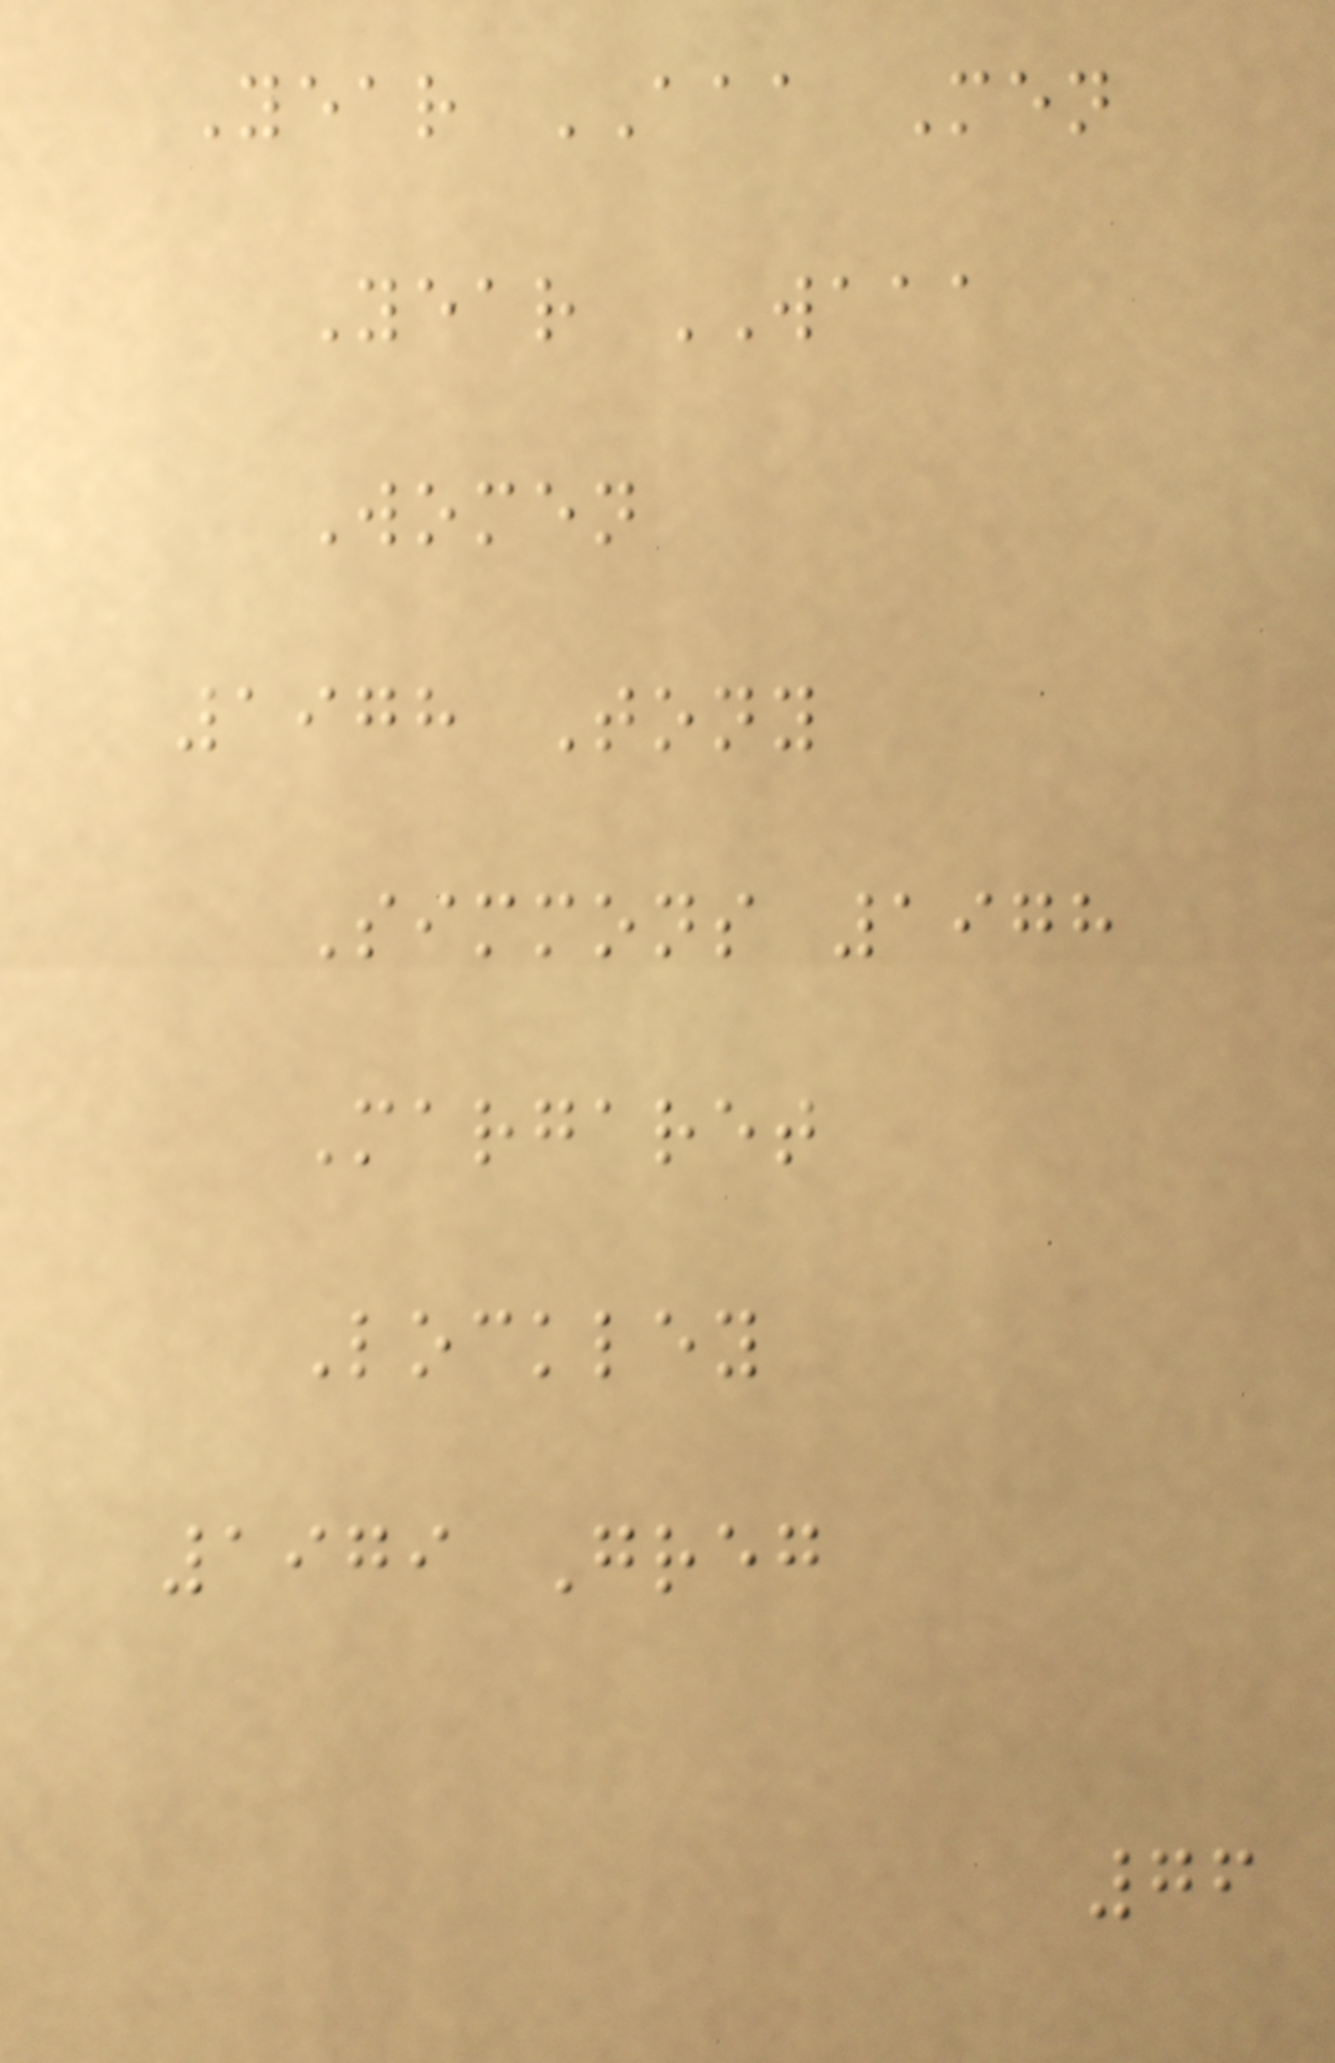Year AAA Men
Year WAAA
Women
1978 Tony
Simmons 1978
Margaret
Lockley
1979 Greg
76
